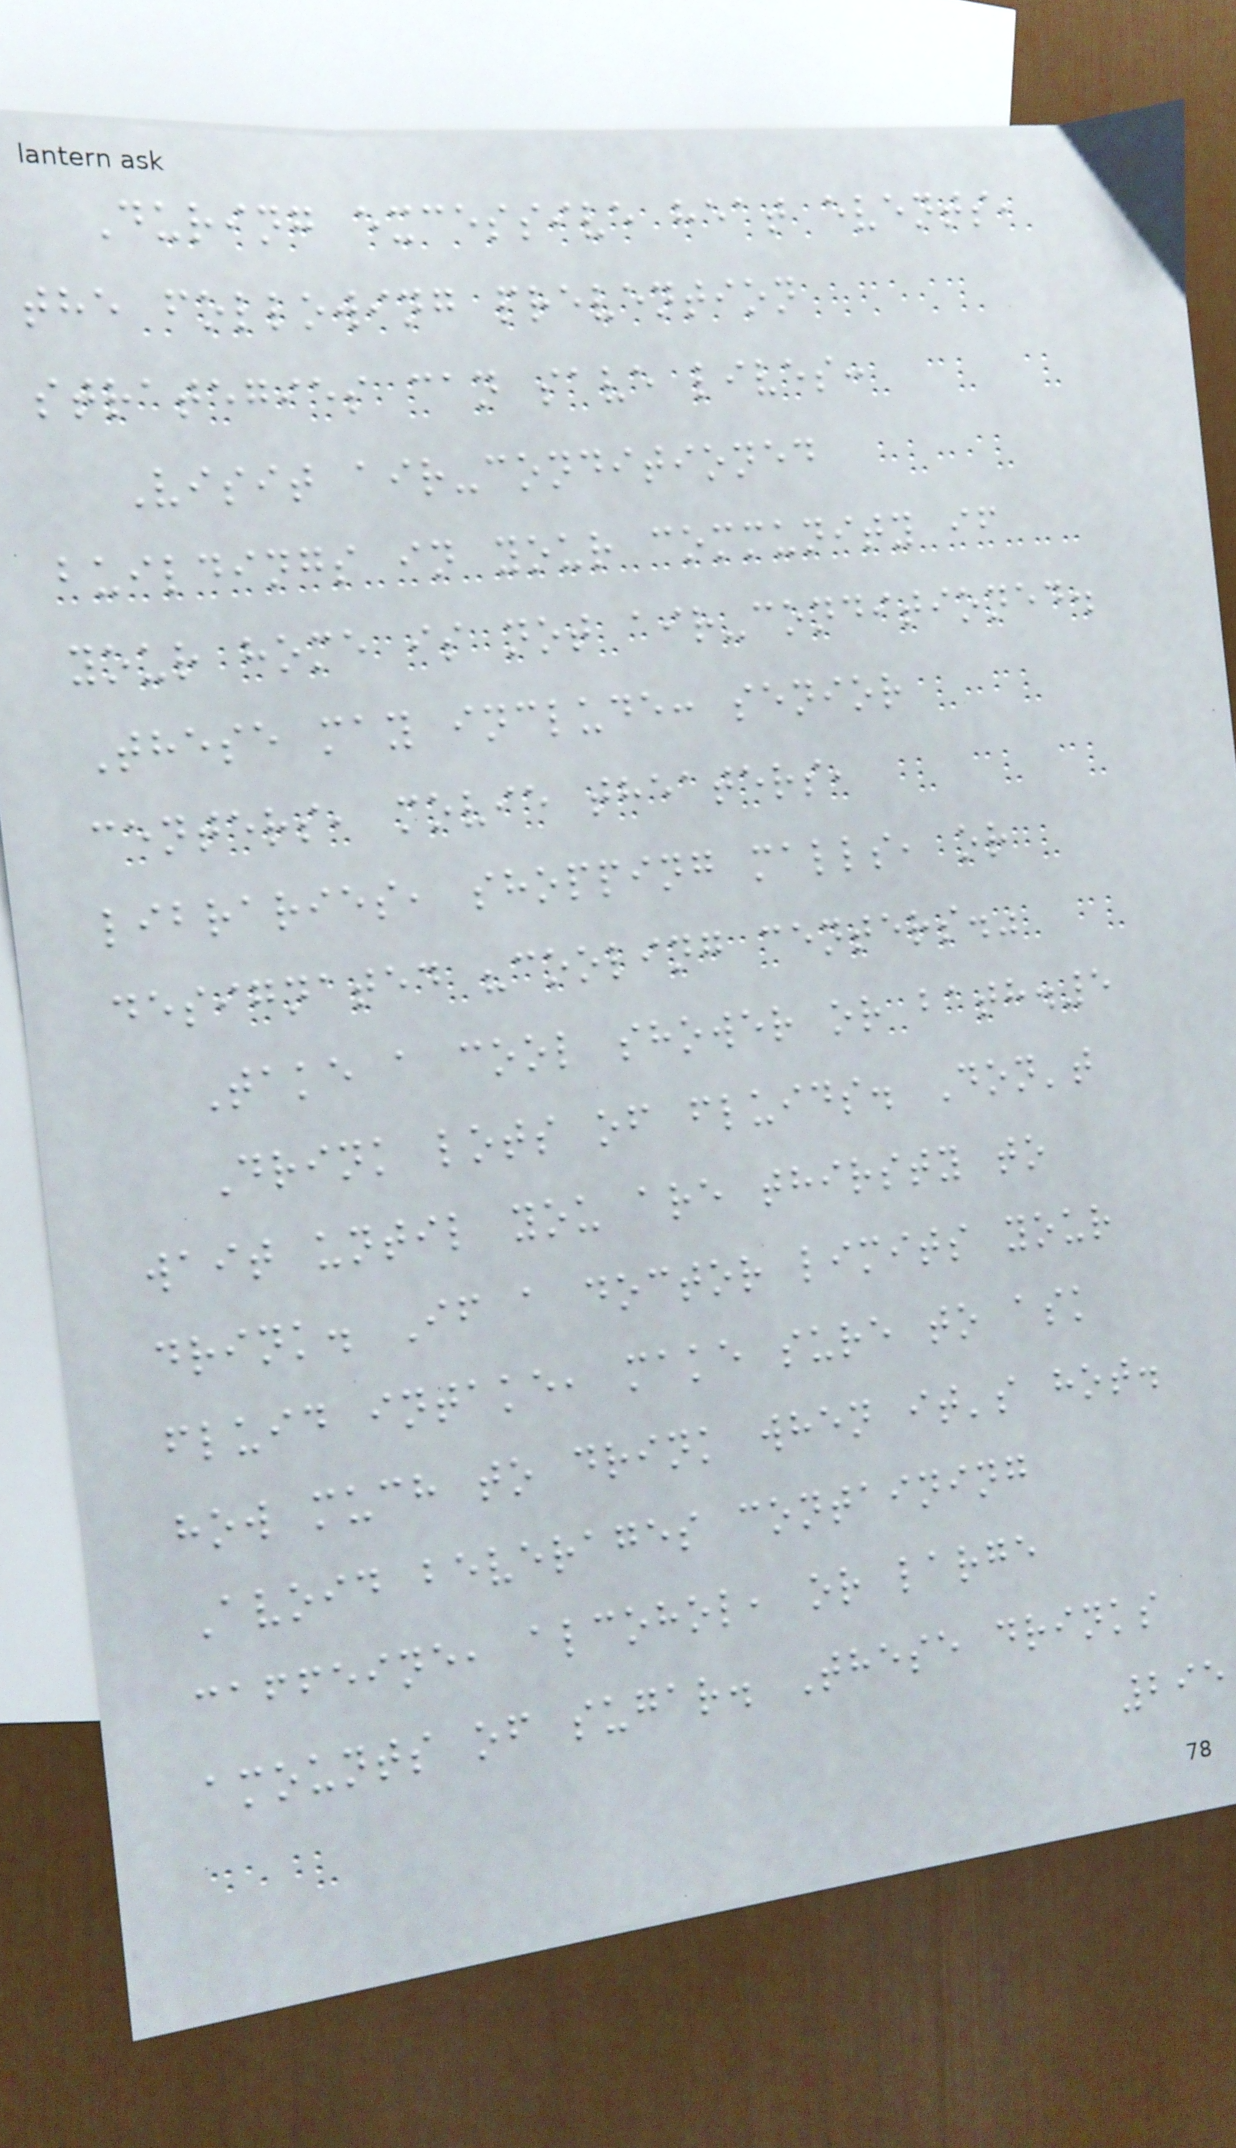During excessive heat events,
the following prevention
strategies can save lives:
Visit air-conditioned
buildings in your community if
your home is not air-conditioned.
These may include: senior
centers, movie theaters,
libraries, shopping malls, or
designated "cooling centers."
Take a cool shower or bath.5
Drink lots of fluids. Don't
wait until you are thirsty to
drink. If a doctor limits your
fluid intake, make sure to ask
how much to drink when it's hot.
Avoid beverages containing
caffeine, alcohol, or large
amounts of sugar. These drinks
295
